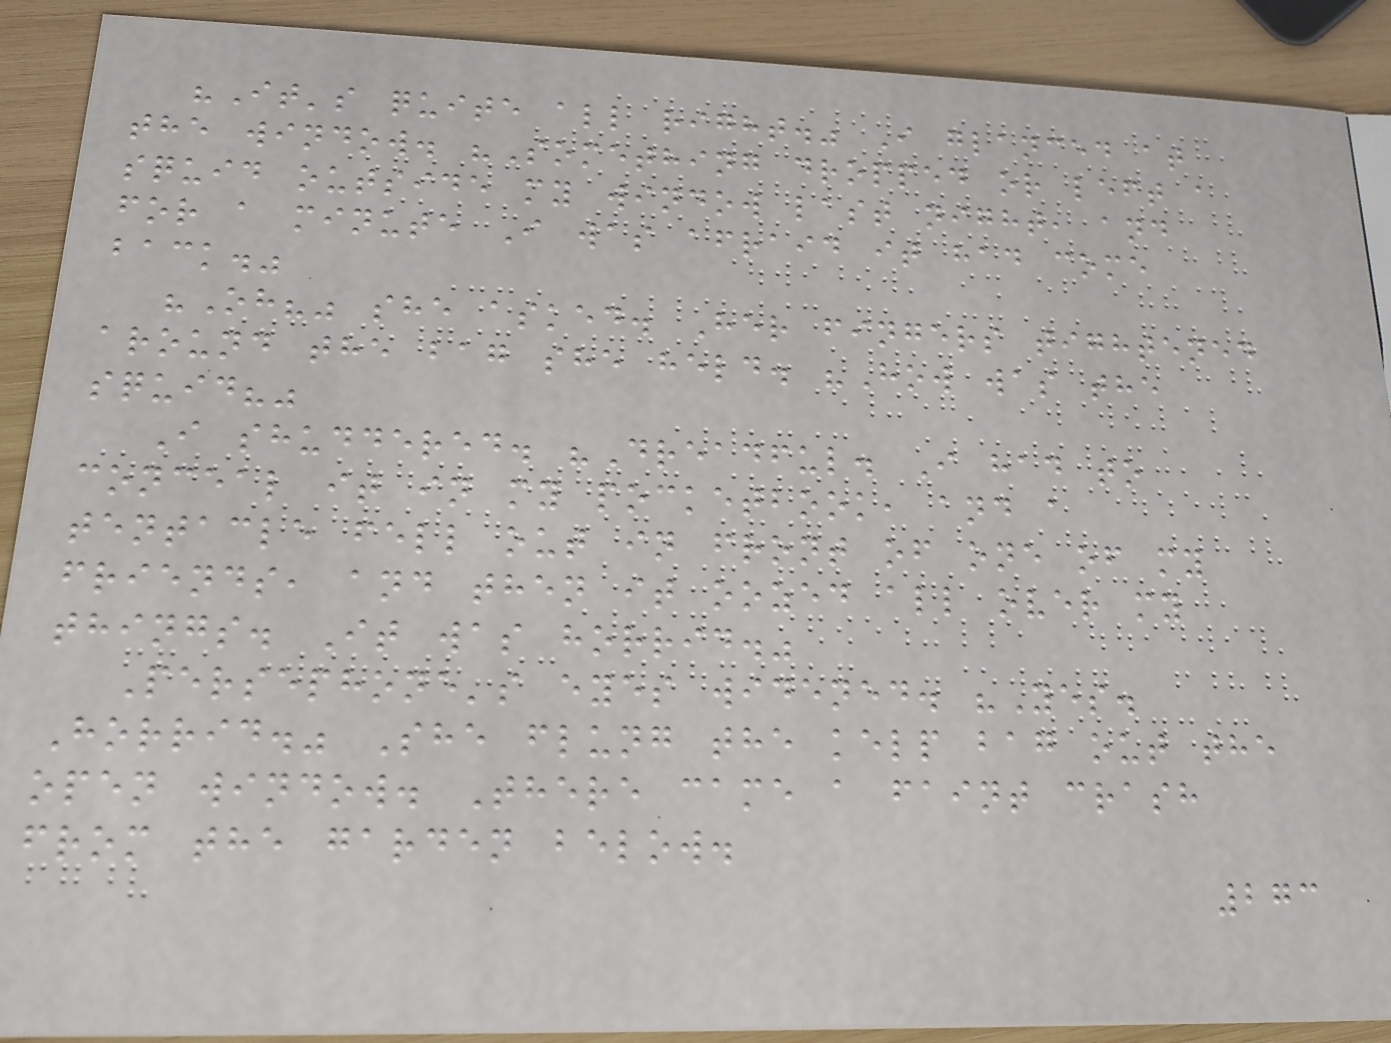"It's quite all right." I glanced at
the window. "Something dropped or left a
squid outside my window last night, and
for a minute I was afraid it had come
back."
"Oh?" she asked. Her fingers tightened
around the bag she held. "How was the
squid?"
I shuddered. "Dreadful. I had to
conceal it in my pocketbook, and a
tentacle fell out in front of one of my
friends, and then it oozed all over my
things. It was horrid."
Persephone's eyes widened. "Yes.
Horrid." She flung the kelp bag out the
open window. There came a faint crash
from the garden below.
273
